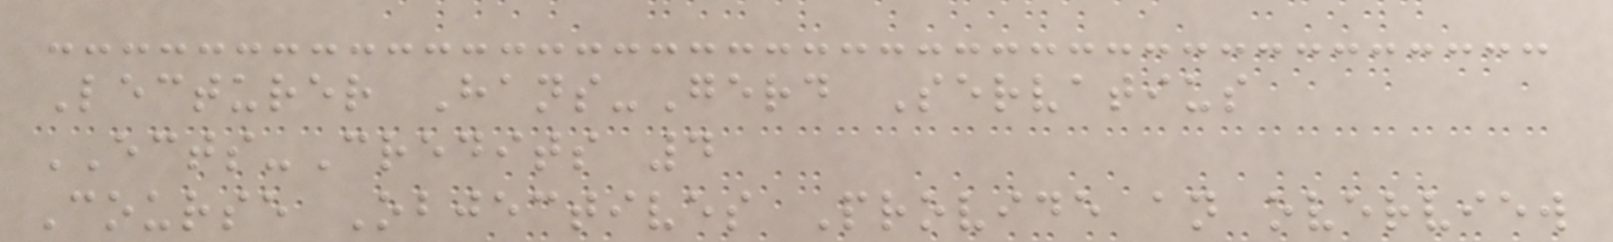Lecturer Hans-Gerd Servatius
ECTS-Credits 4
Course Objectives Provide an overview
